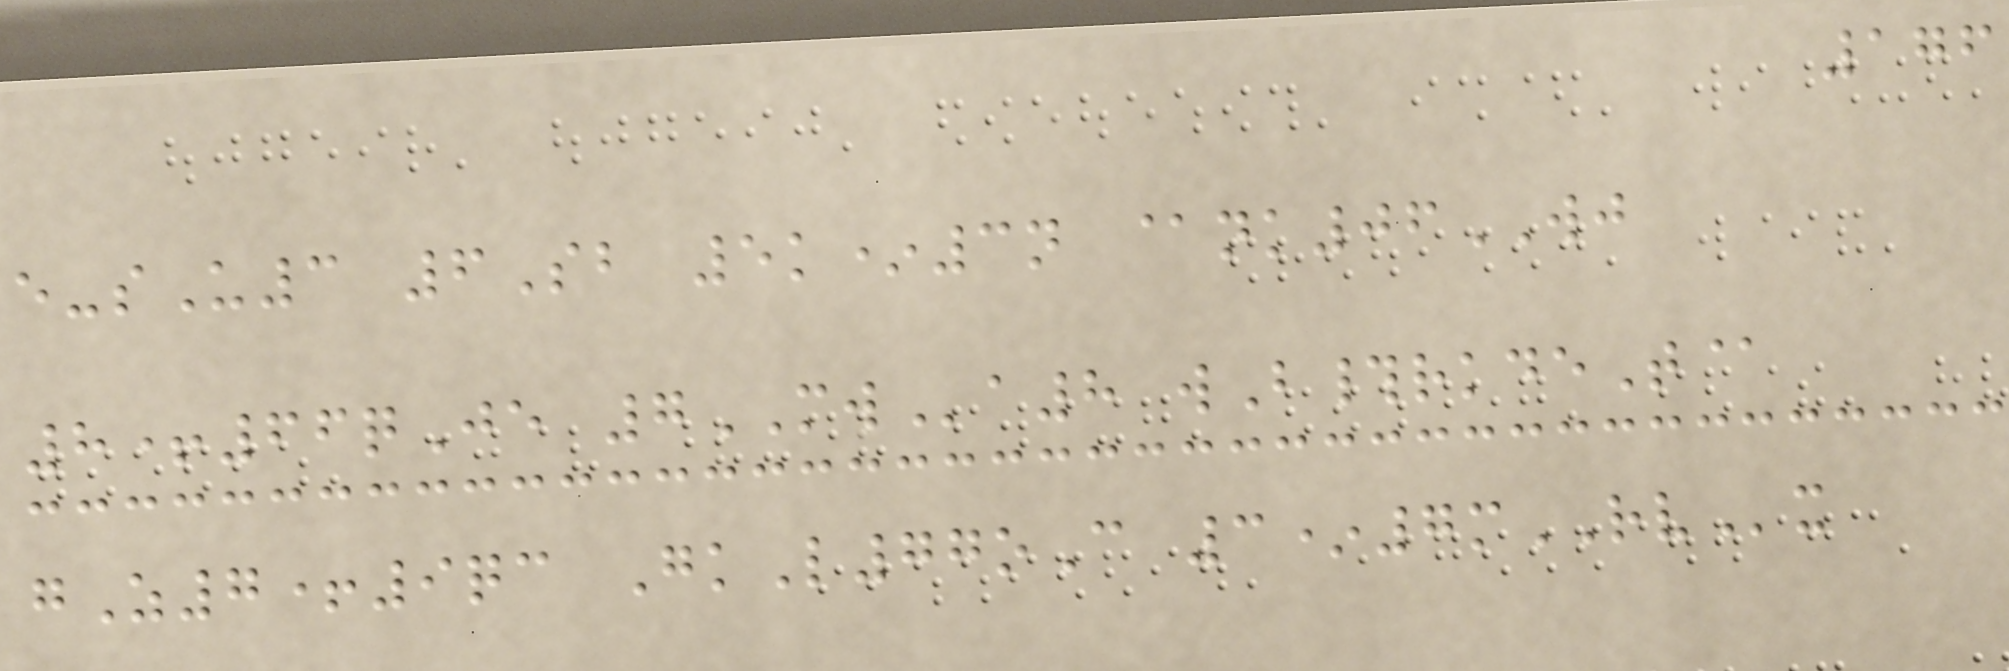176
e-sU3 6Sb 5k*3n @nk06WJ
8+66qJe 7MWa8 wB#rkdeT@
gZ7+9qc GkL77oC 3*7mRVx
